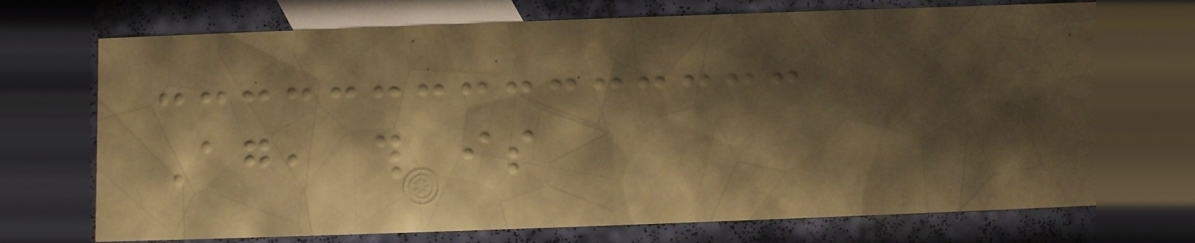Again, this is
